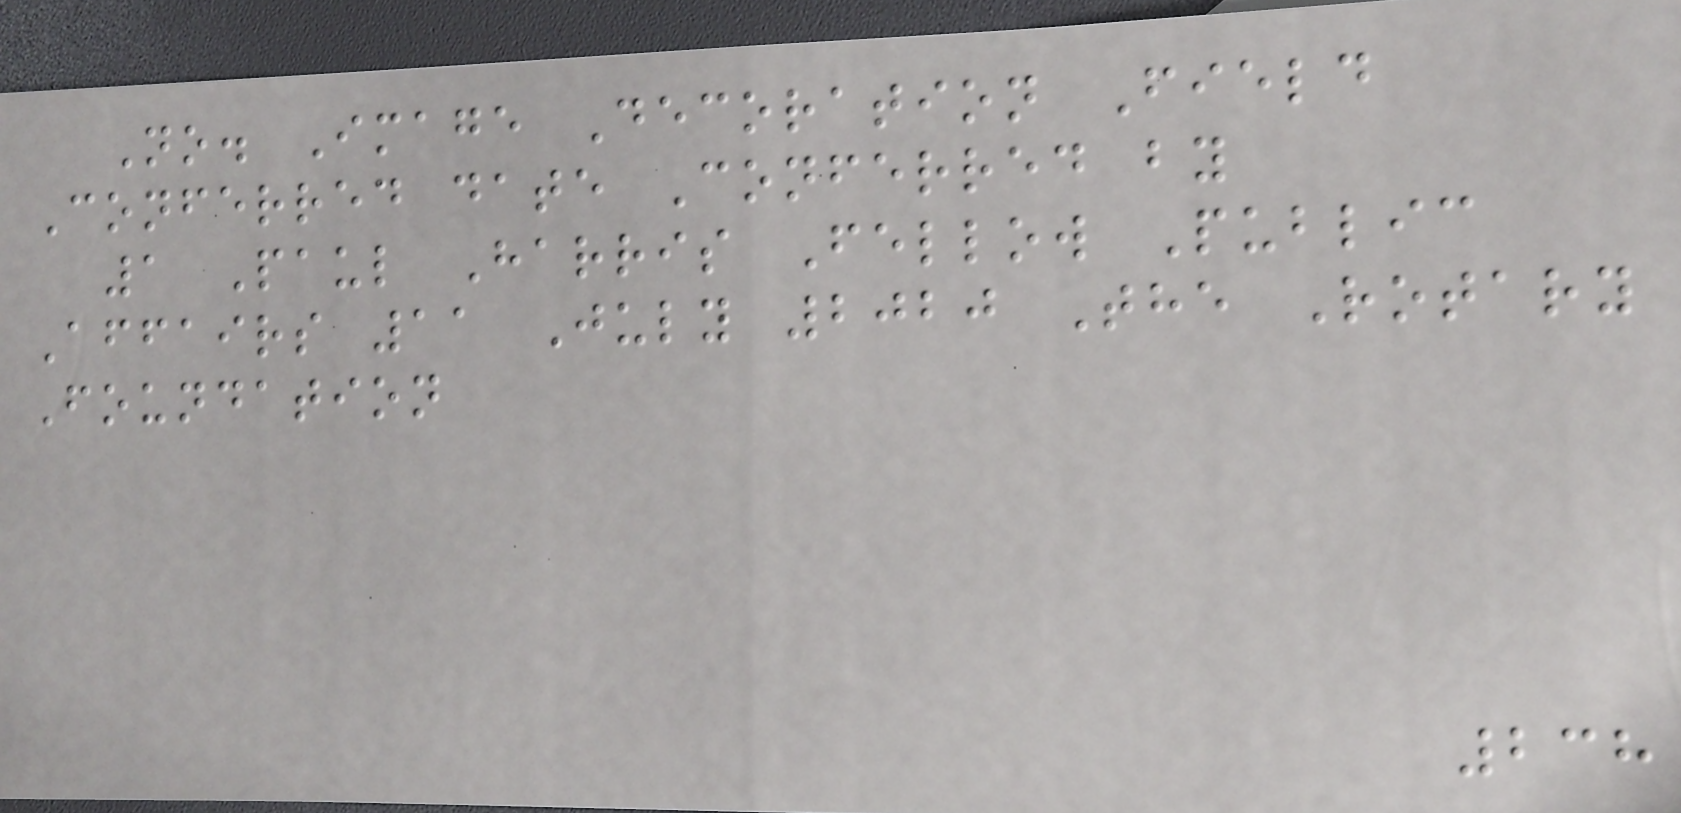No. Image Decoration Field
Conferred date Conferred by
1 Paul Harris Fellow Public
Affairs 11 July 2020 The Rotary
Foundation
238
